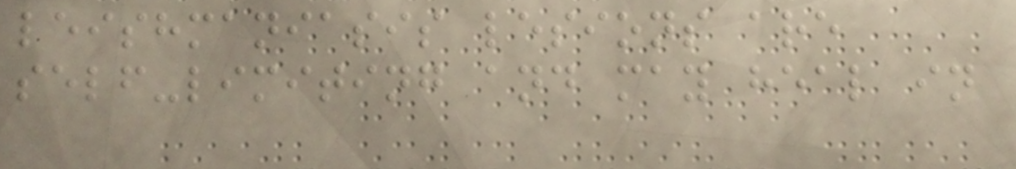leishmaniasis lesions are
self-limiting and may heal in
